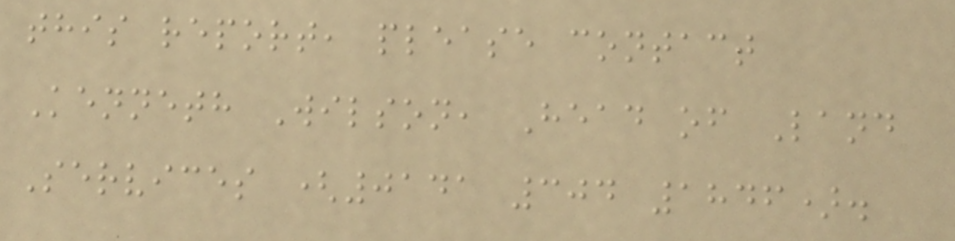this report, please contact
Kenneth Wilson, Head of Land
Services (0141 304 1846).
